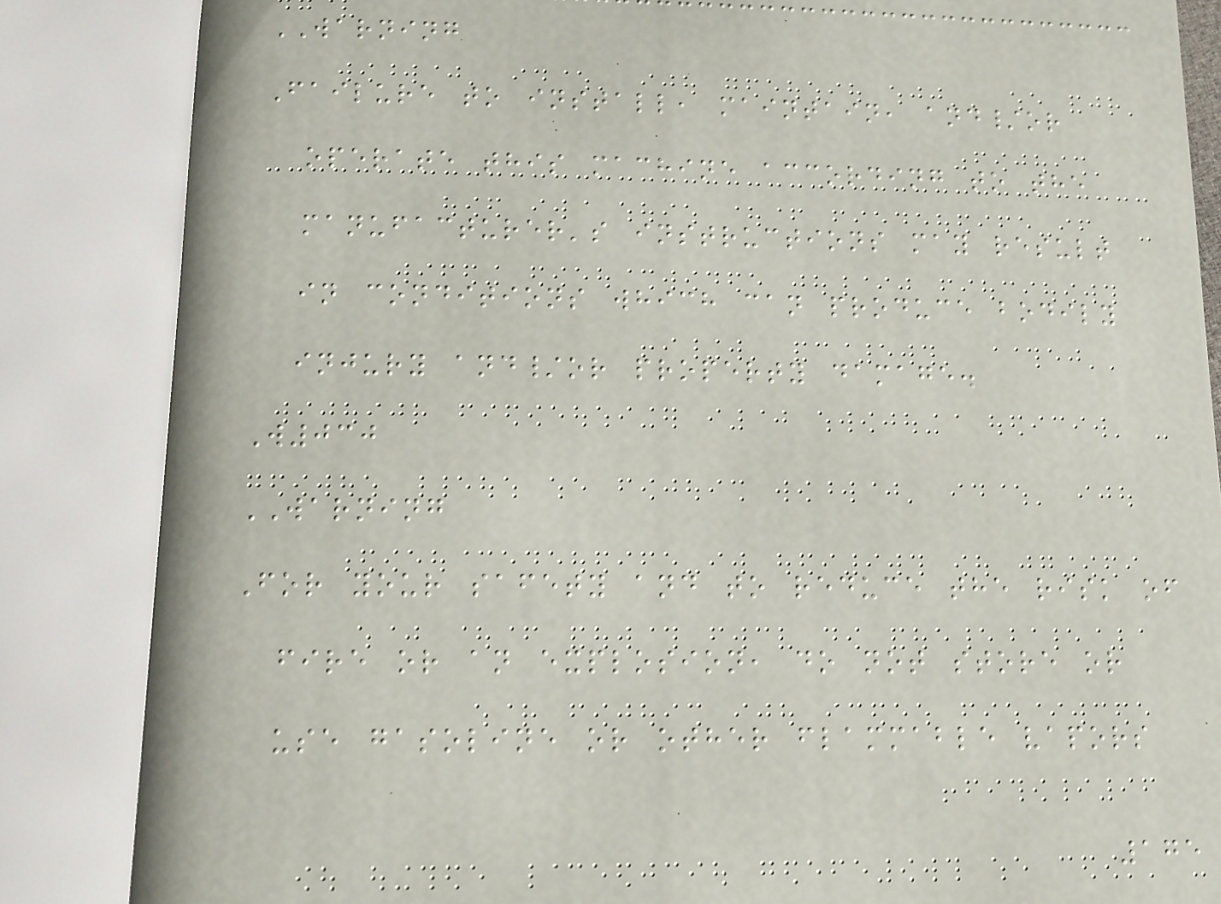WARNING
Failure to install, maintain, and/or
operate this machine according to the
manufacturer's instructions may result
in conditions which can produce bodily
injury and/or property damage.
W030
WARNING
For your safety and to reduce the risk of
fire or an explosion, do not store or
use gasoline or other flammable vapors
175
